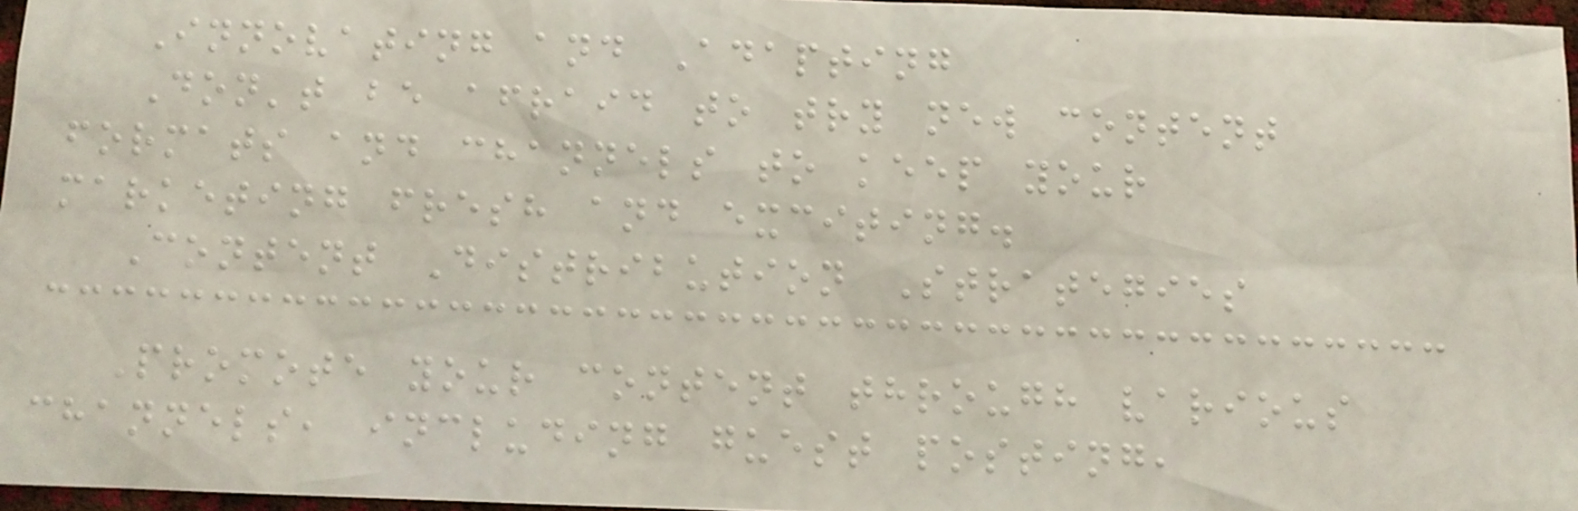Innovating and Adapting
Don't be afraid to try new content
formats and channels to keep your
marketing fresh and exciting.
Content Distribution Strategies
Promote your content through various
channels, including guest posting,
